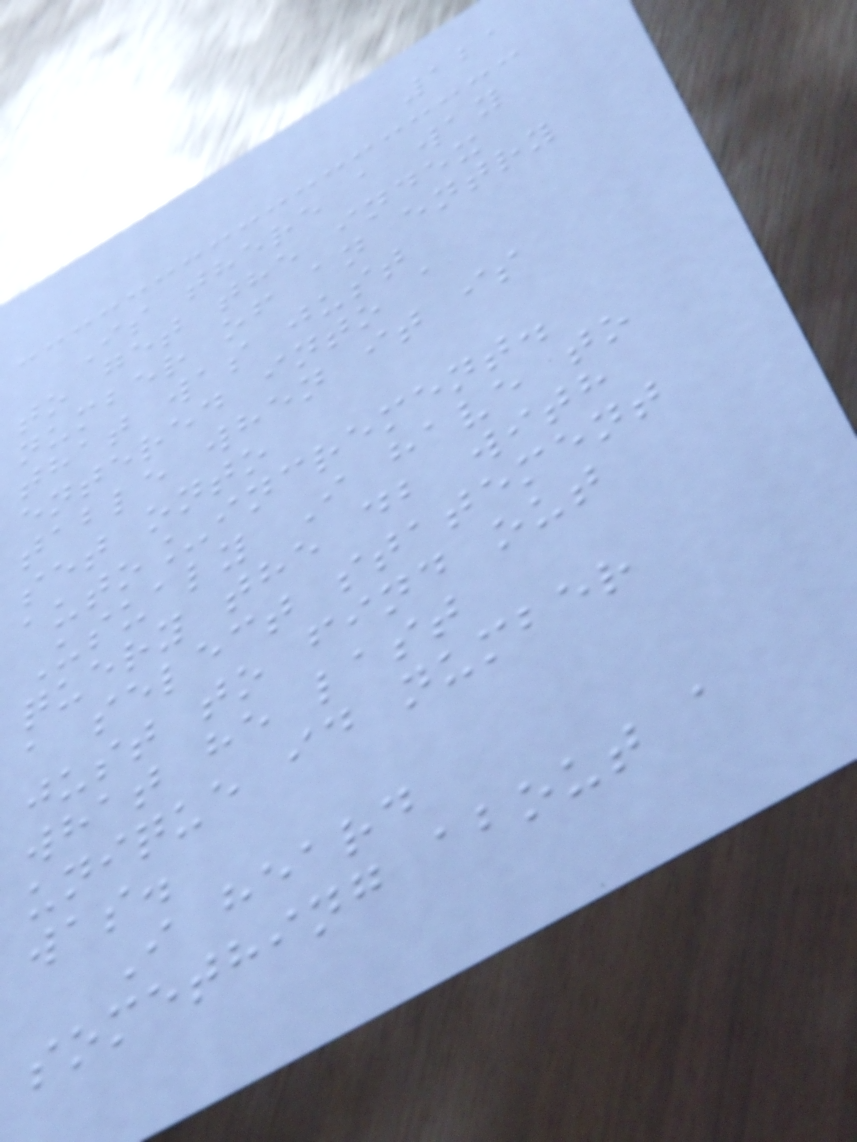121
Is there a way
to get the index
number of an entry
that was just
entered into a
table when it is
set onto
auto_increment.
Usualy I have to
query the db with
a select statement
just to find out
what he last
unique id number
was.
I heard
something about a
